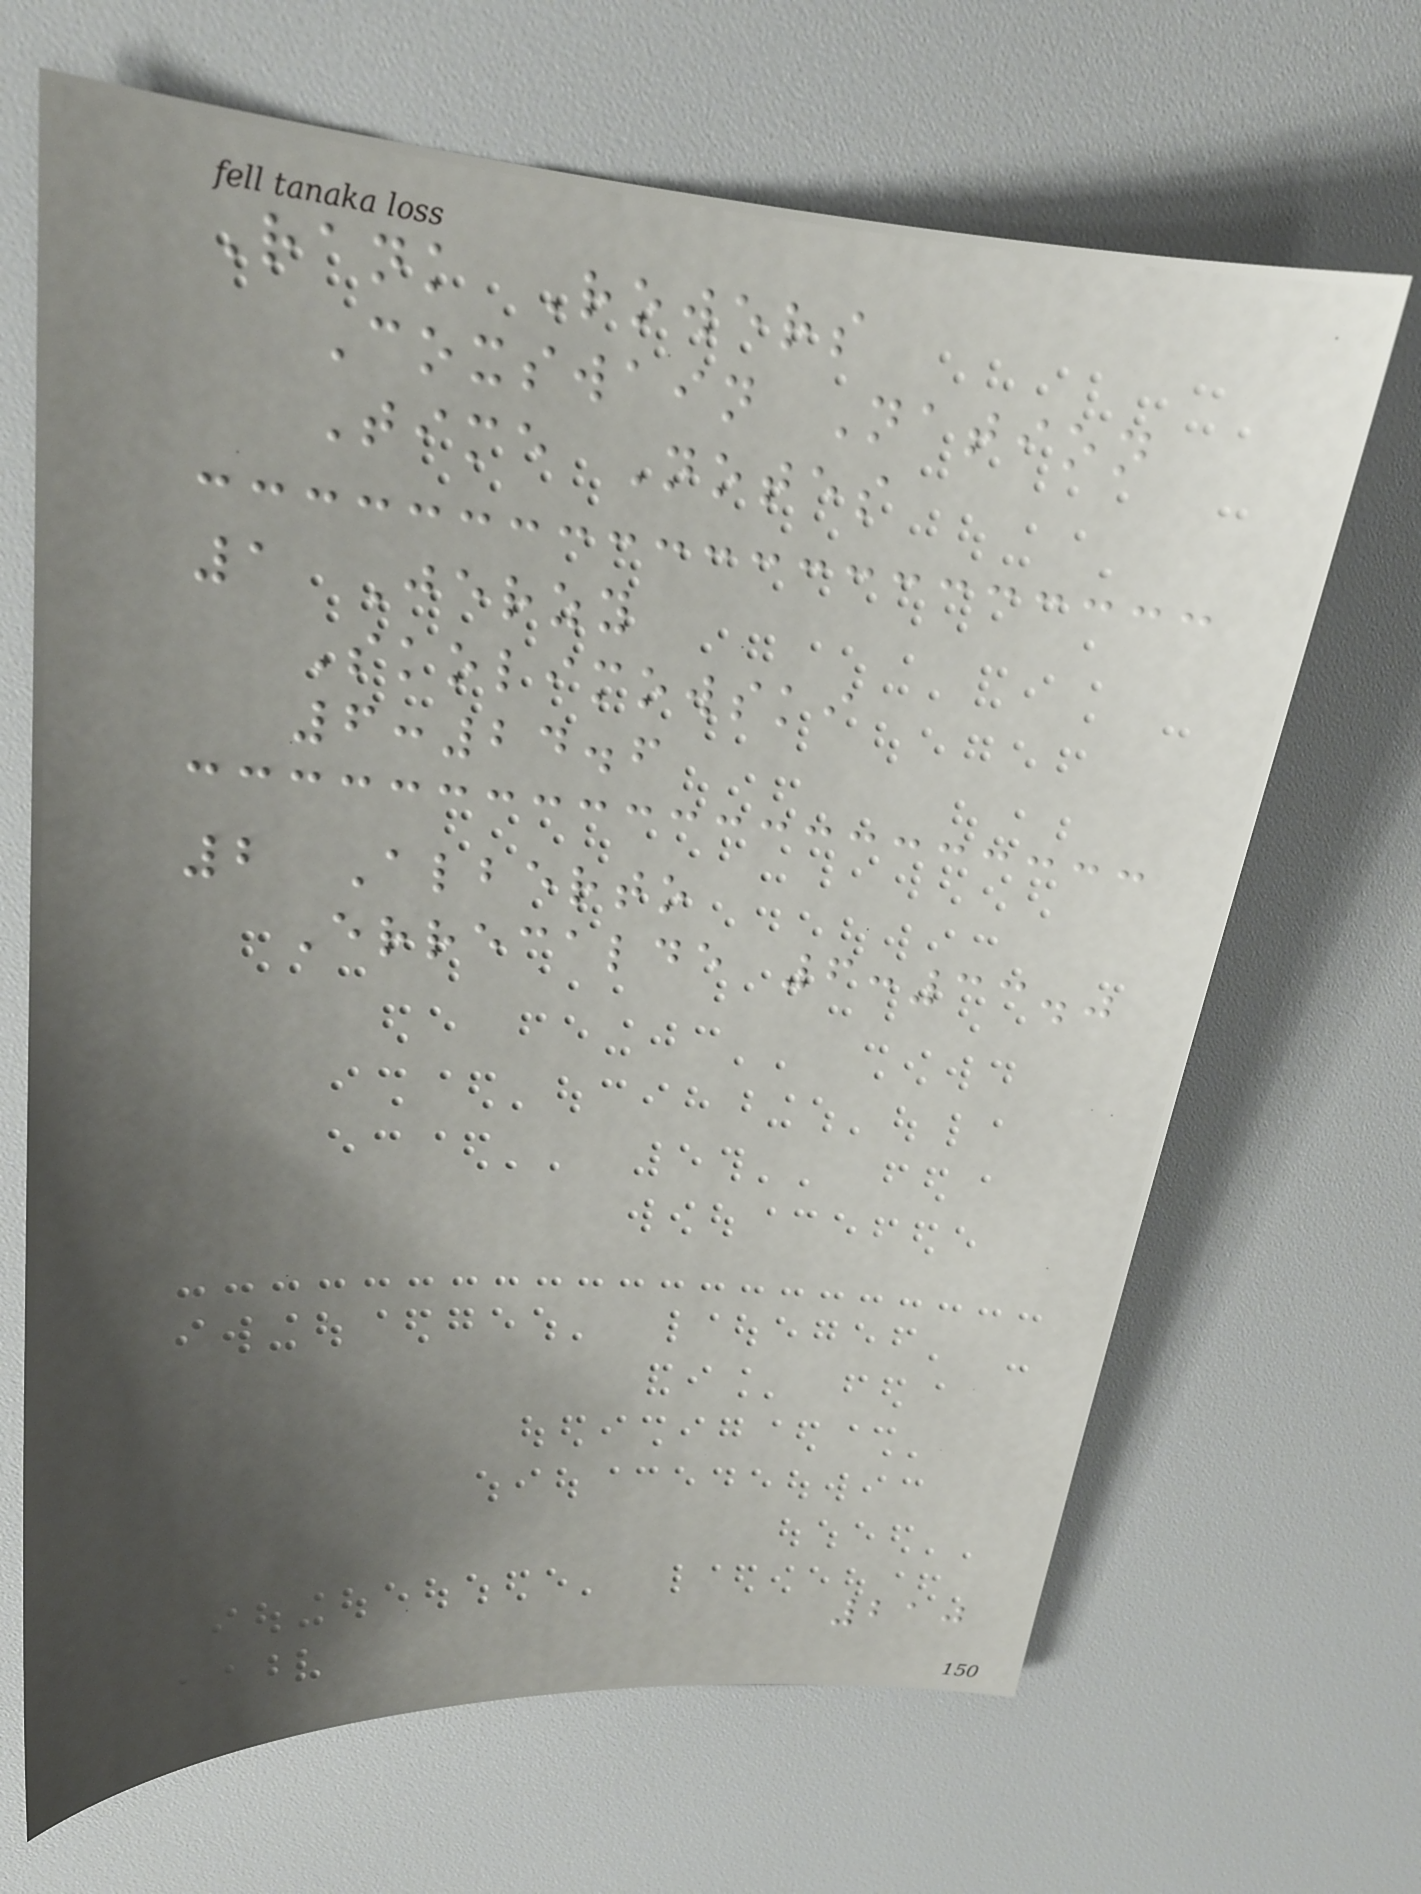Rank Rowers
Coxswain Nation
Time Notes
1 Jerzy
Skolimowski
6:24.6
2 Alberto
Errecalde 6:33.0
210
